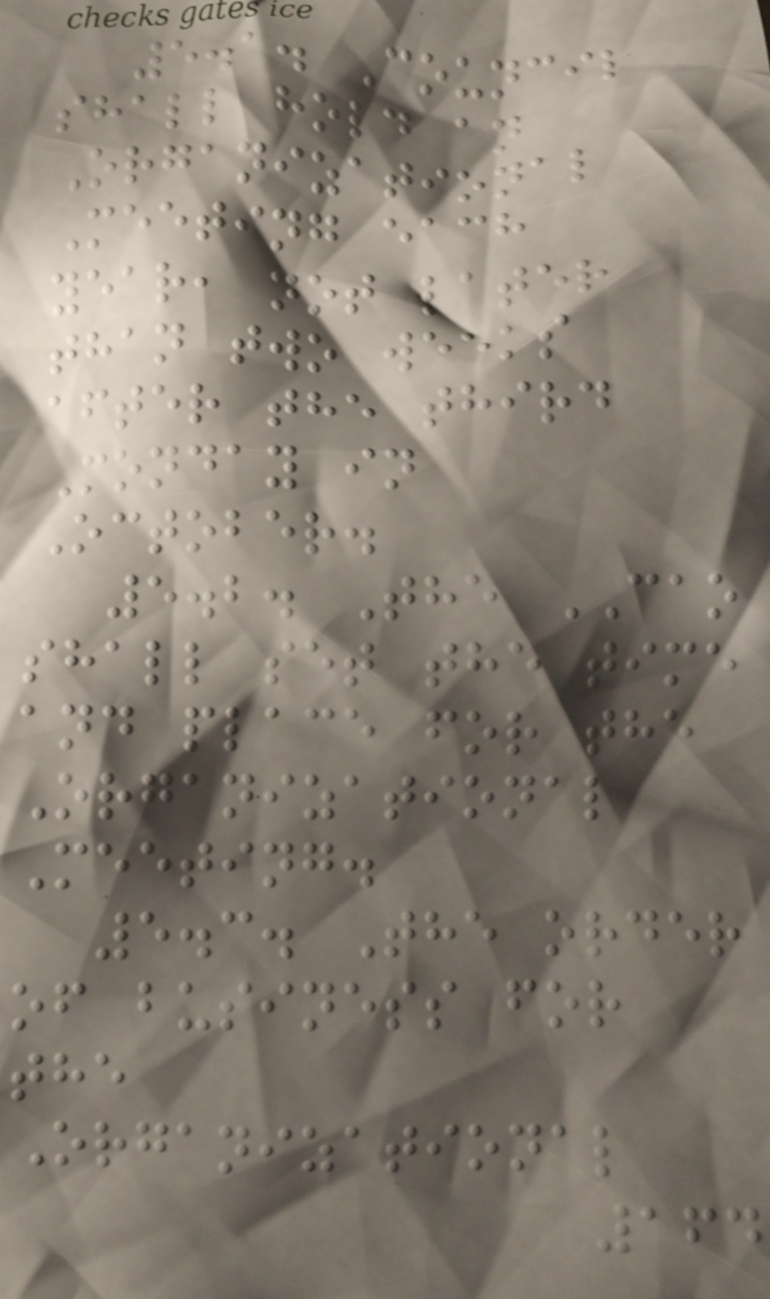5.1. Council
shall hold an
Organizational
Meeting each
year, not later
than two weeks
after the third
Monday in
October.
5.2. The CAO
shall set the time
and place for the
Organizational
Meeting.
5.3. The order
of business for
the
Organizational
164
